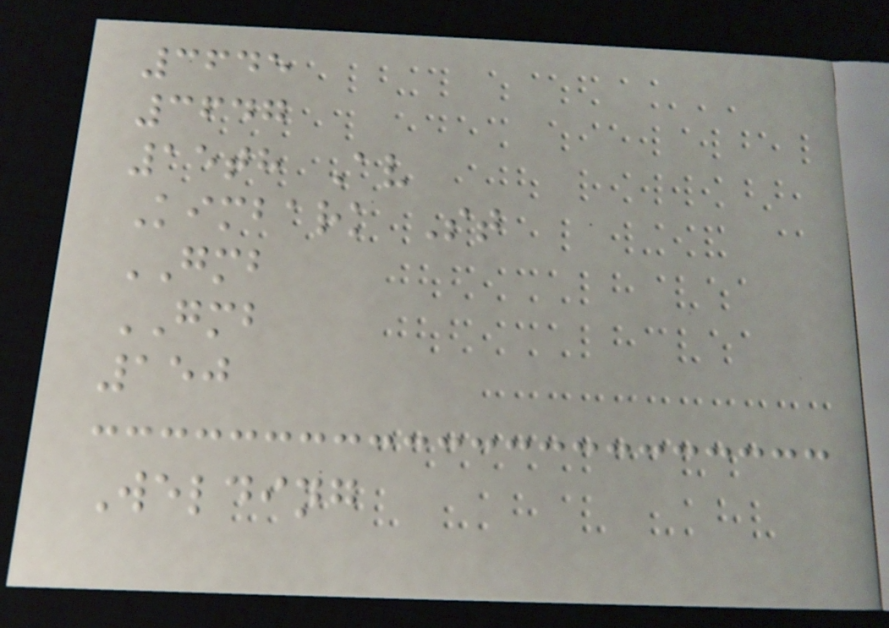3645
3647
15th Av
Kimbark St
GMB
GMB
150
Welding
